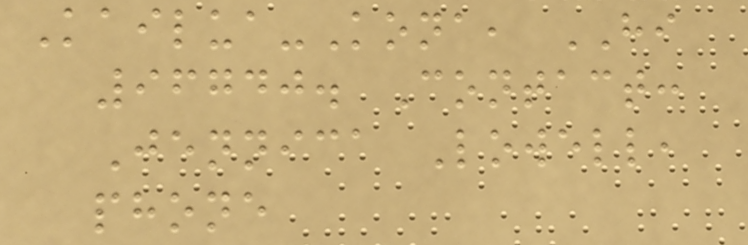Kailua-Kona, HI
96740. Contact:
Jennica Lowell,
phone
